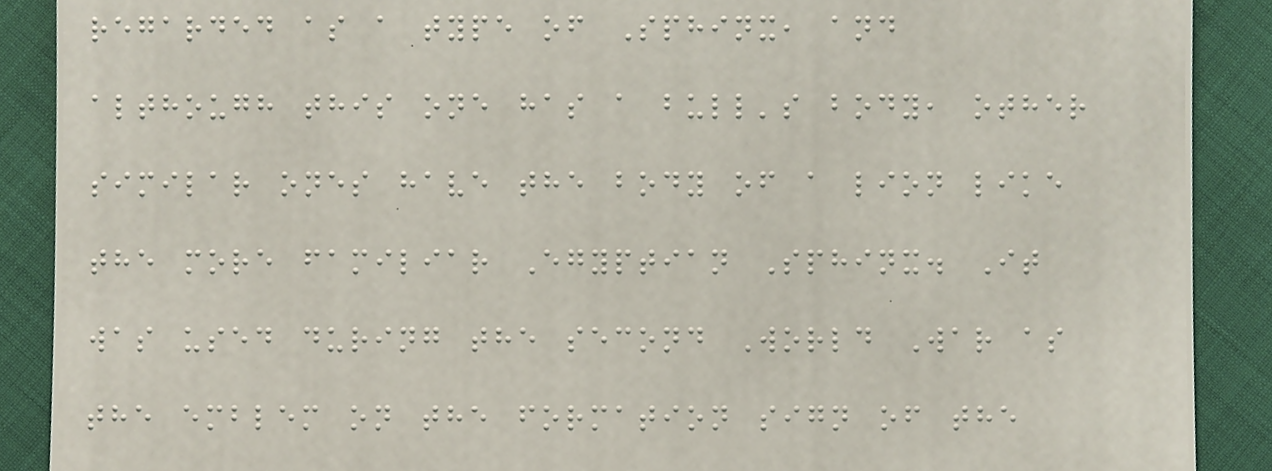regarded as a type of Sphinx, and
although this one has a bull's body, other
similar ones have the body of a lion like
the more familiar Egyptian Sphinx. It
was used during the second World War as
the emblem on the formation sign of the
